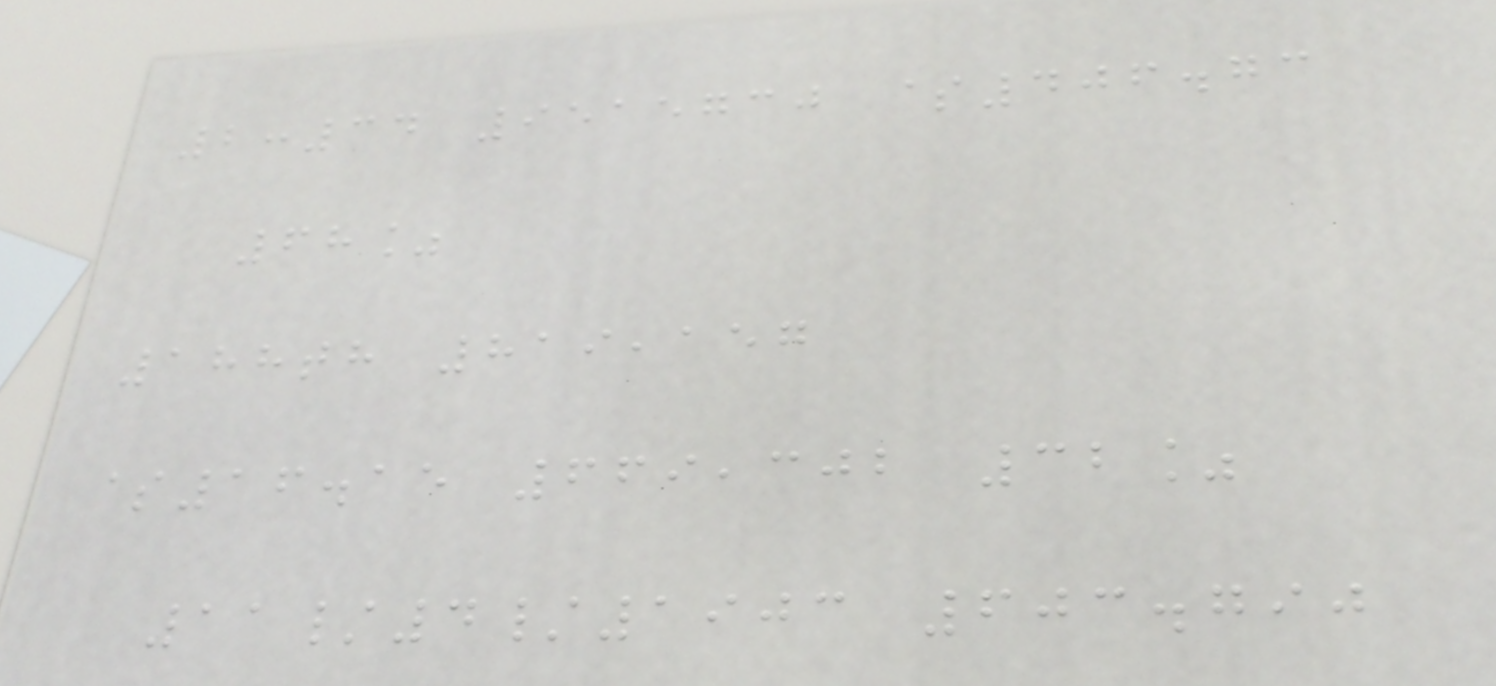2:34 9515730 $406.73
68%
188th 819,157
$16.15 669,302 32%
11/4/1903 603.790
